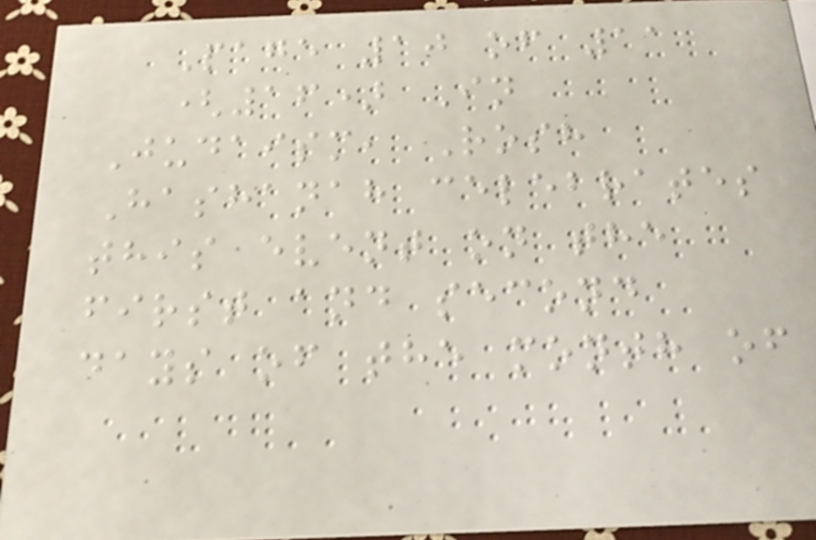Page 10 of 11
(16) In
Judaism, Rosh
Hashanah celebrates
this event on the
first and second
days of the month of
